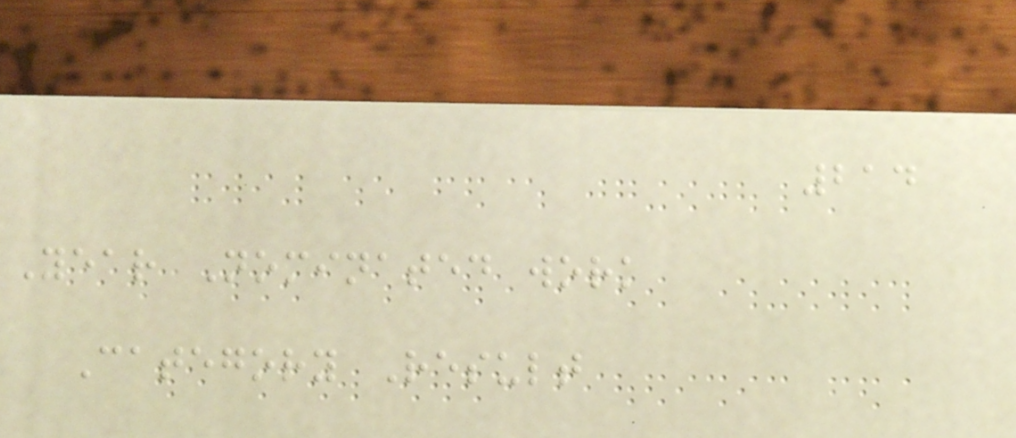214
Year Nominated work
Category Result
